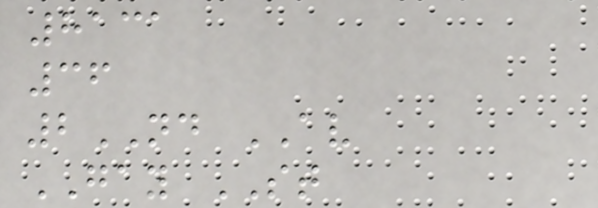8131
36
2ND AV
GAY ST
